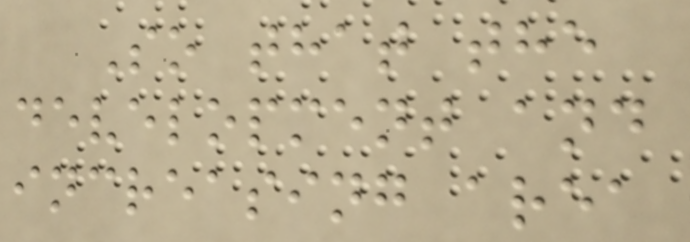So that the
development and
increasing area
